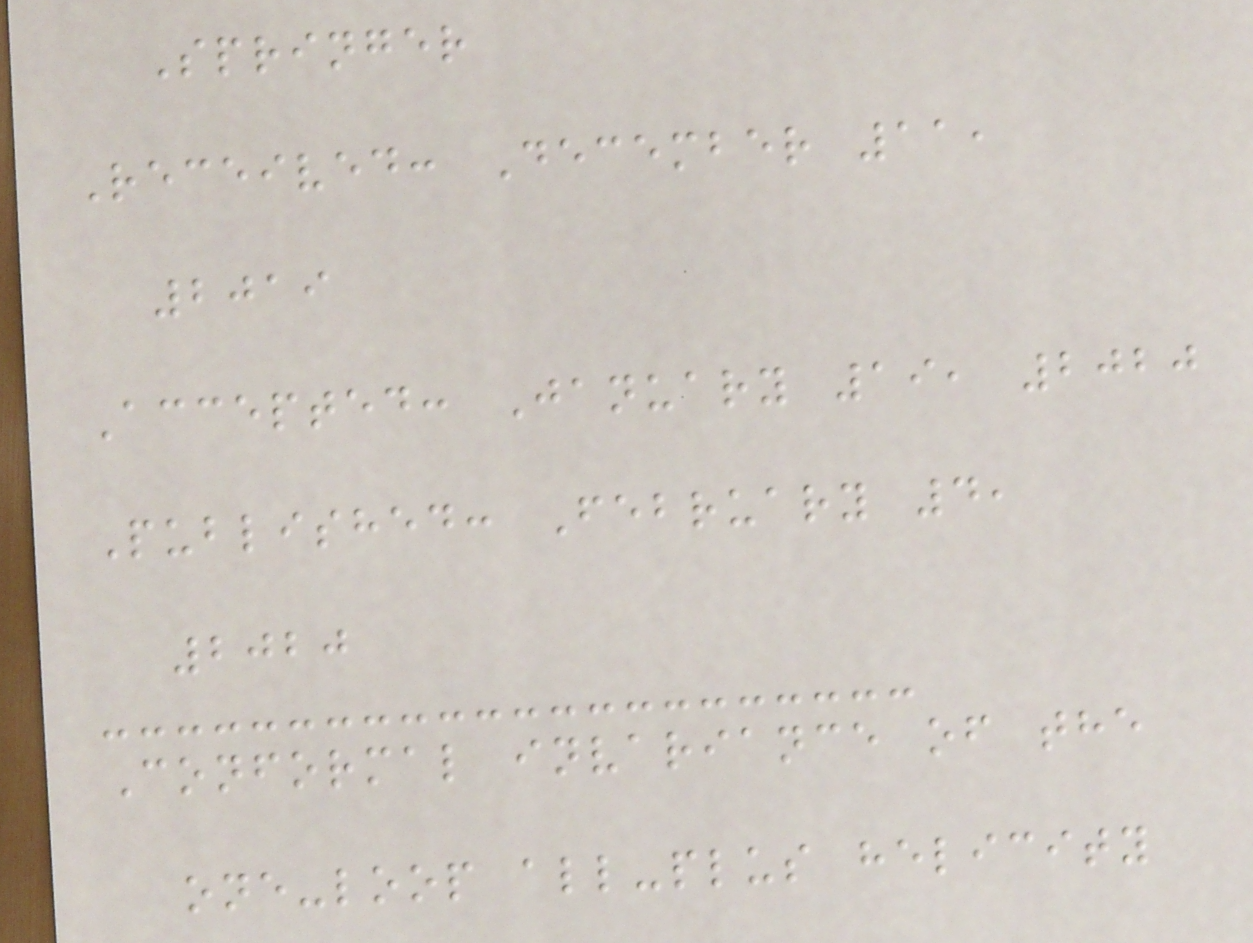Springer
Received: December 11,
2019
Accepted: January 19, 2020
Published: February 4,
2020
Conformal invariance of the
one-loop all-plus helicity
